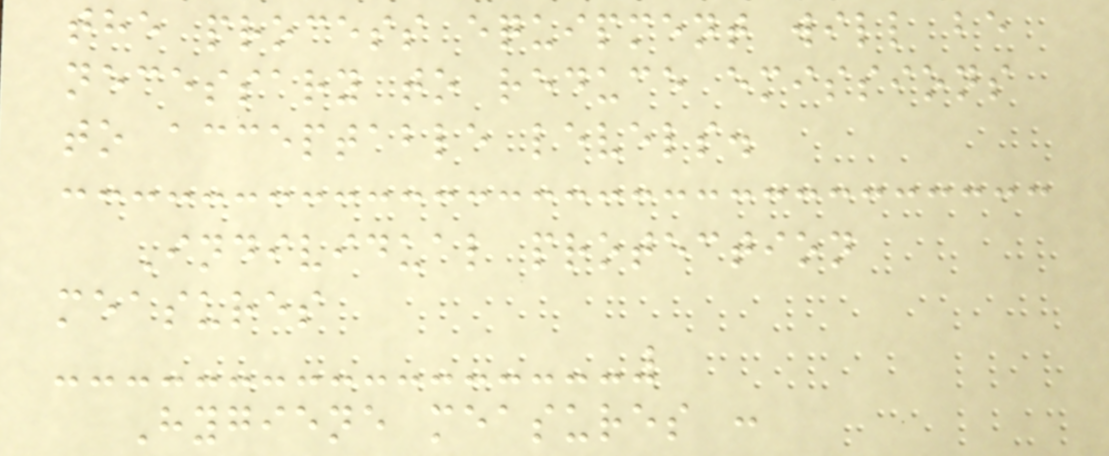the process equipment will be
necessary to reduce emissions
to acceptable levels.
Individual protection
measures
Hygiene measures :
